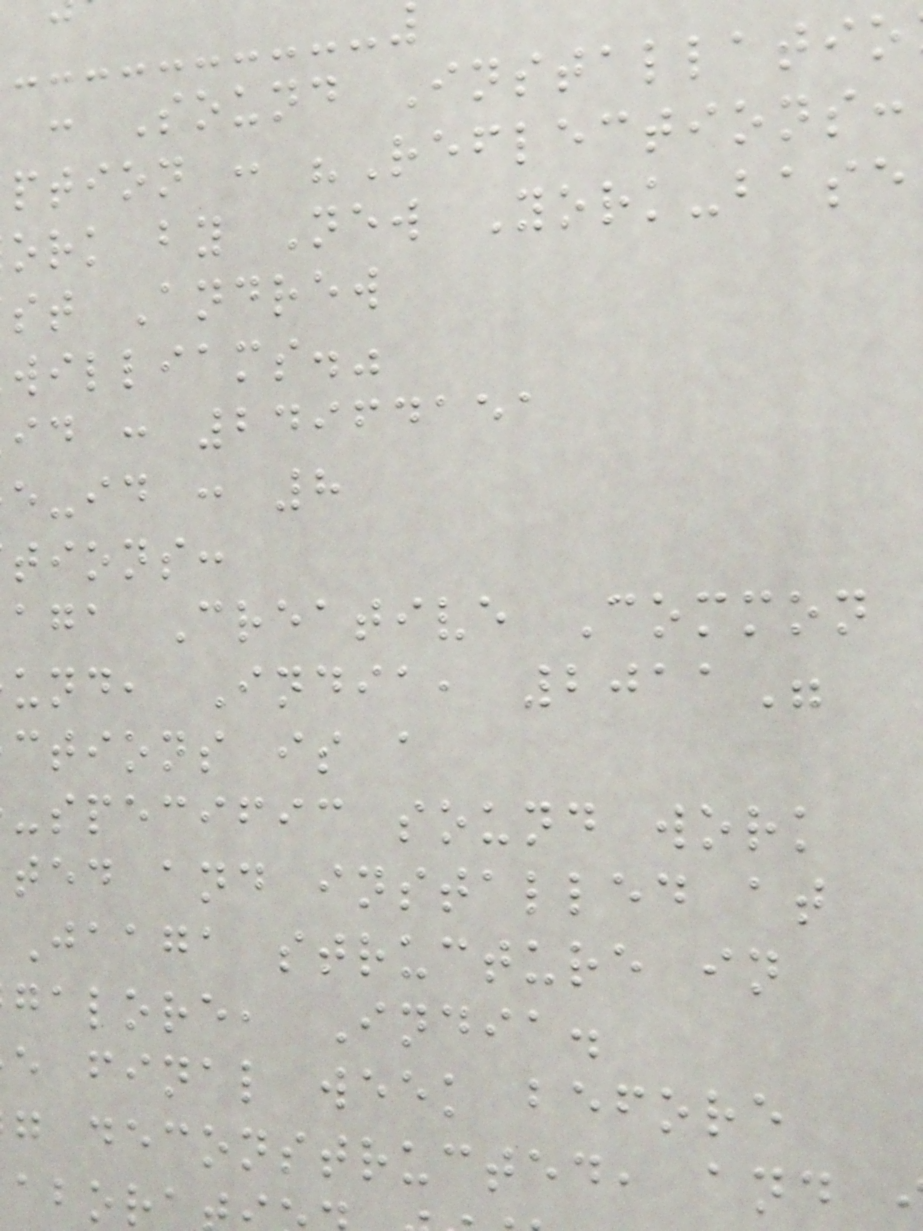: Sound Installatio
ption : "Reflections:
ork by New York-base
st Andrew
williams."
id : 24964151
e-id : 8
tions:
aga Creative Common
und, India, 2011"
ctions is a
-specific sound work
ted and installed at
Jaaga structure in
galore, India.
e final week before
g deconstructed, and
